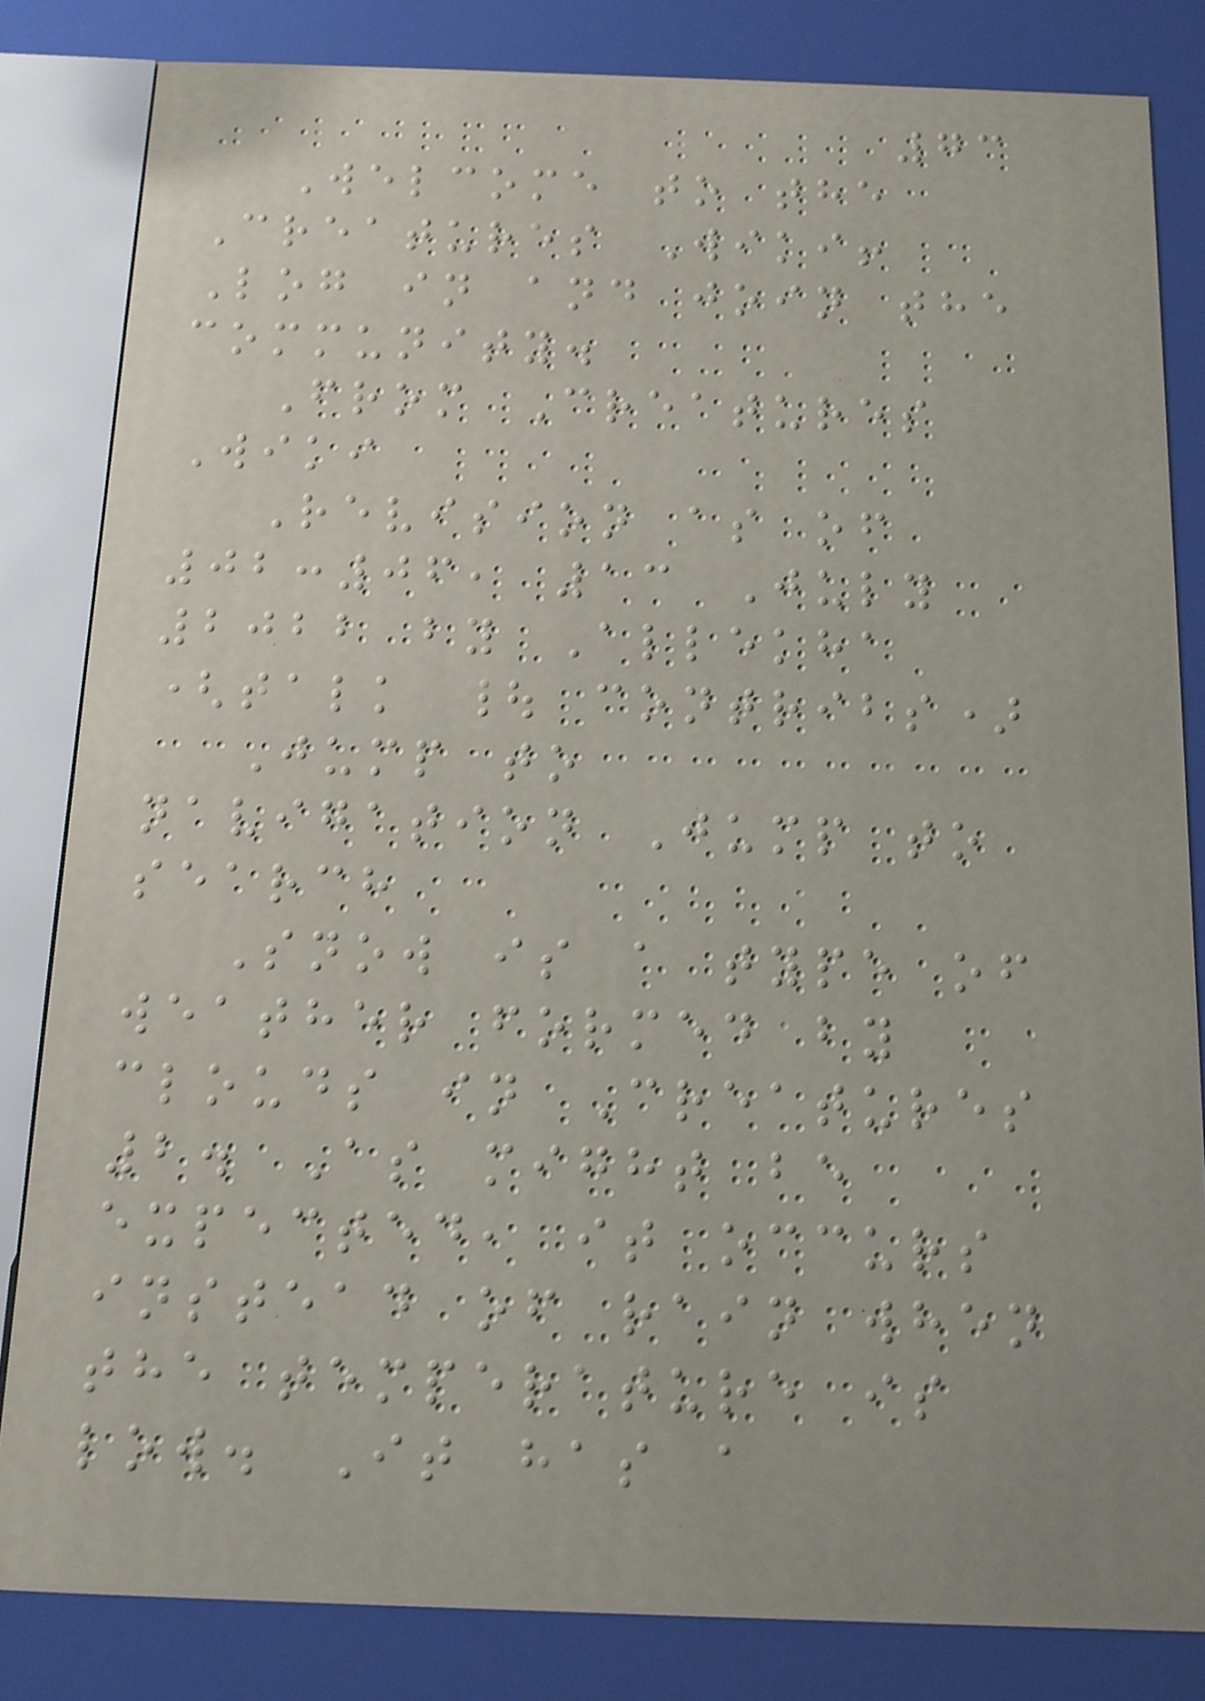73
Welcome to the
Creatures Wiki!
Log in and join the
community.
From Creatures
Wiki
Revision as of
02:06, 13 July
2022 by Allekha
(talk | contribs)
Jump to
navigation Jump to
search
Snow is a type of
weather formed by
clouds in Creatures
2. As might be
expected, it occurs
instead of rain when
the temperature is
low. It has a
